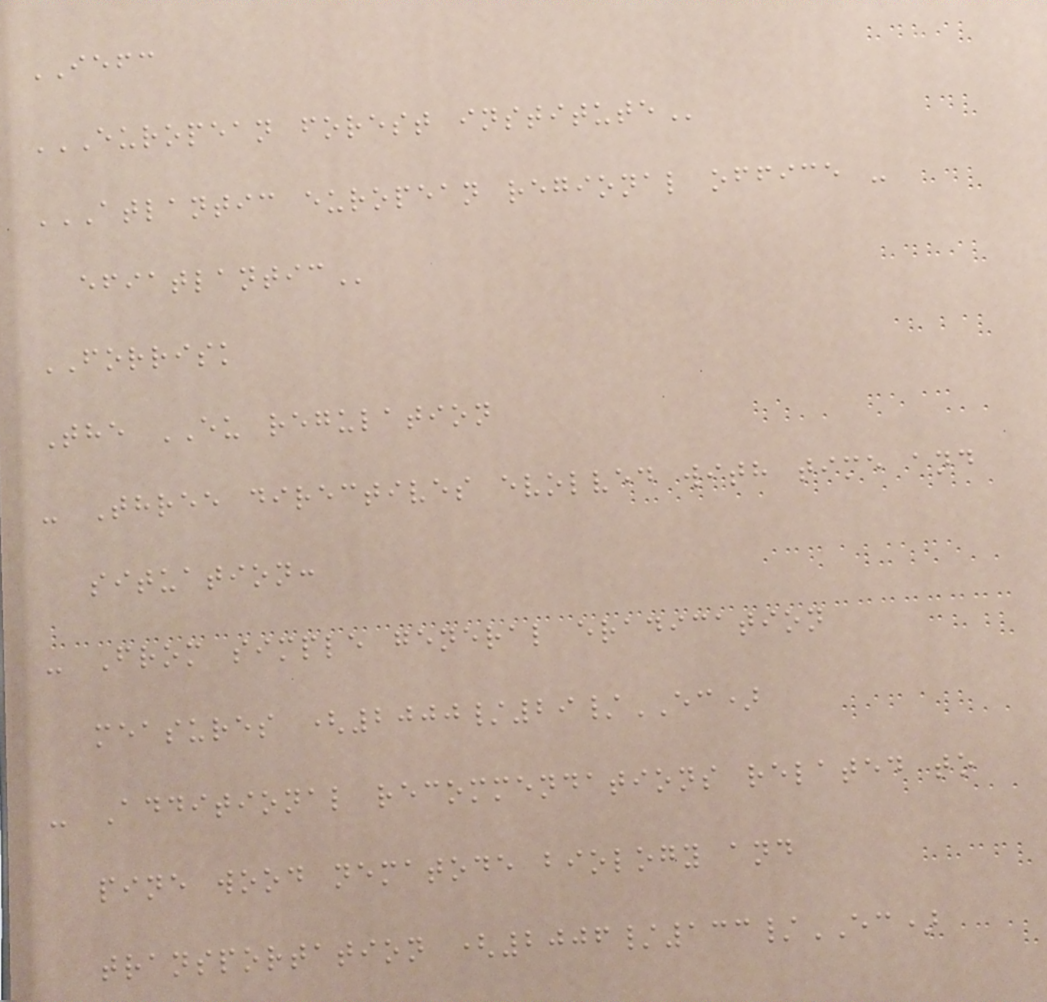IEFC
EUROPEAN FOREST INSTITUTE
ATLANTIC EUROPEAN REGIONAL OFFICE -
EFIATLANTIC
FORRISK
The EU regulation
- Three directives evolved with time and
situation:
- From simple general eradication
measures (2000/29/EC)
- Additional recommendations related to
pine wood nematode biology and
transportation (2006/133/EC)
